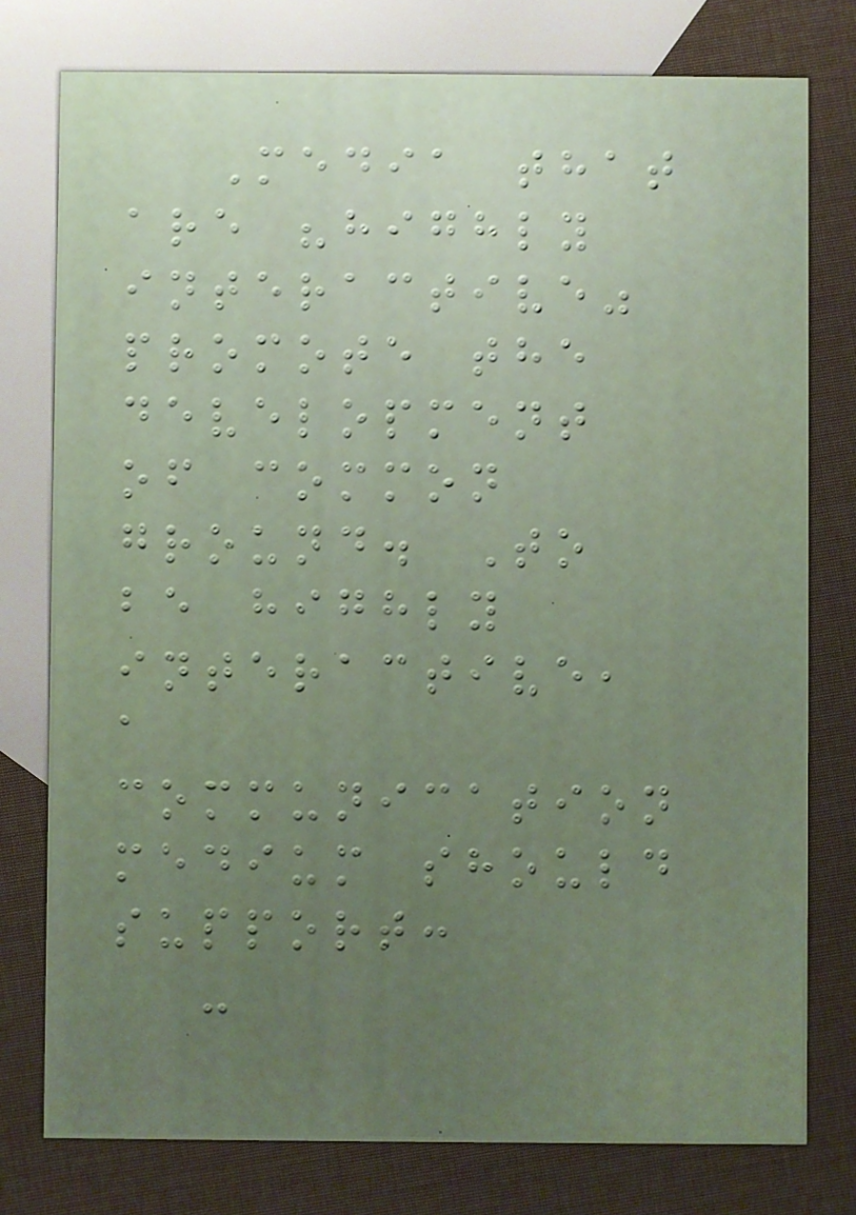Media that
are "highly
interactive"
promote the
development
of common
ground. To
be highly
interactive,
a
communication
medium should
support:
-
